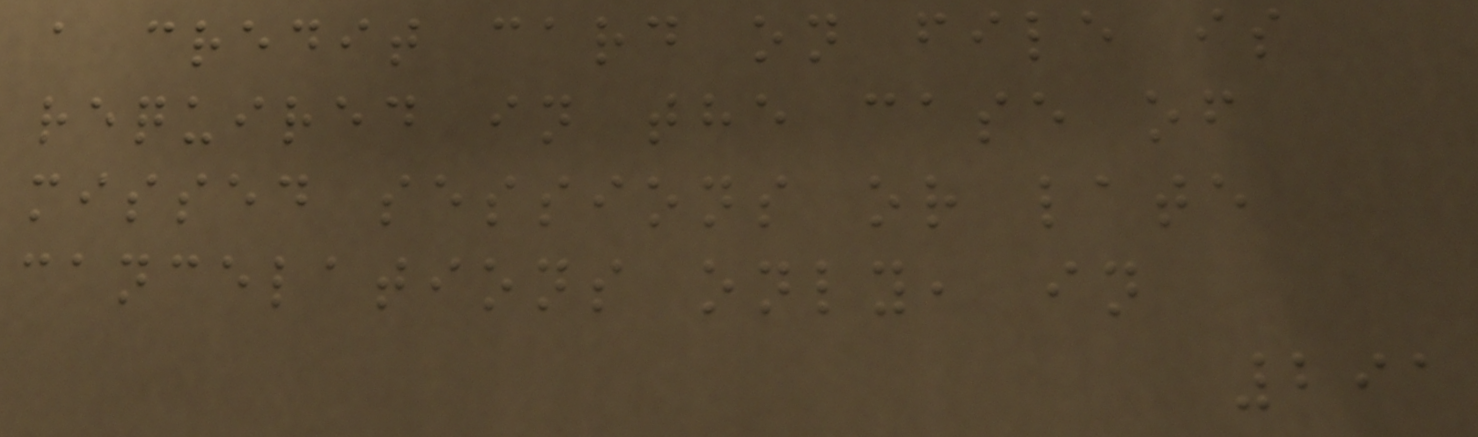a credit card on file is
required in the case of
missed sessions or late
cancelations only, in
291
